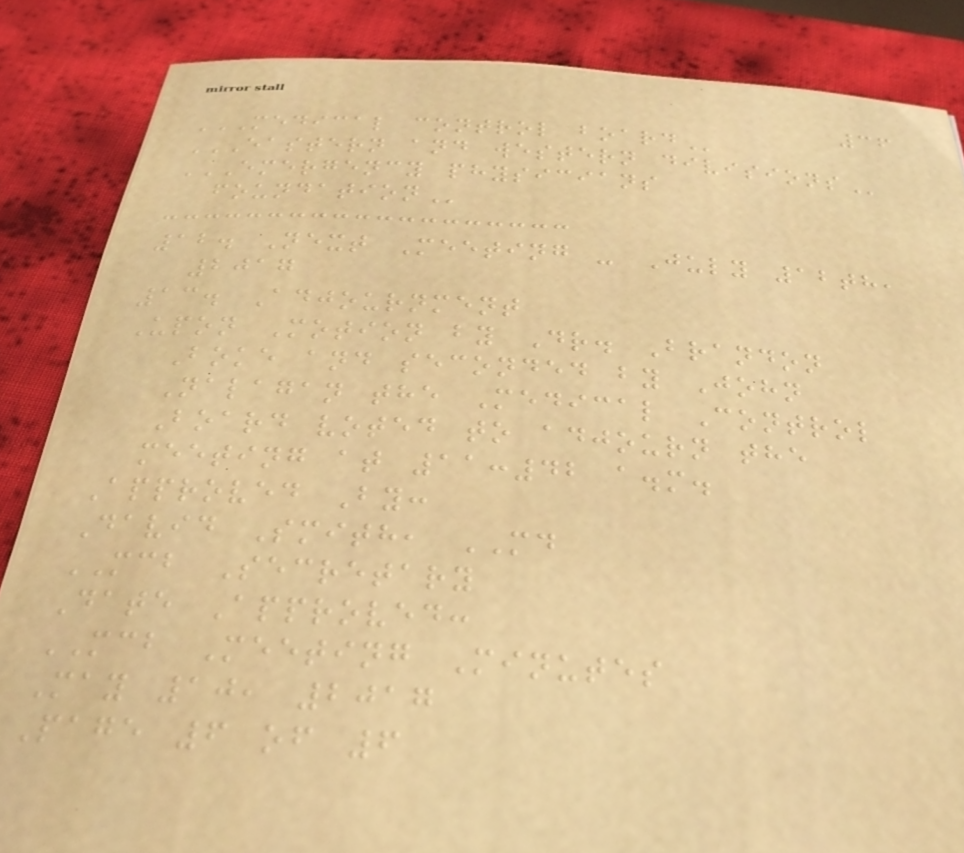36
MEDICAL CONTROL BOARD
EASTERN AND WESTERN DIVISIONS
EMERGENCY PHYSICIANS
FOUNDATION
12. Next Meeting - July 12th,
2017
13. Adjournment
Upon Motion by Dr. Brandon
Boke and seconded by John
Nalagan the Medical Control
Board voted to adjourn the
meeting at 11:42 a.m.
Approved By:
David Smith, MD
MCB Secretary
Date Approved:
MCB Meeting Minutes
May 10, 2017
Page 6 of 6
